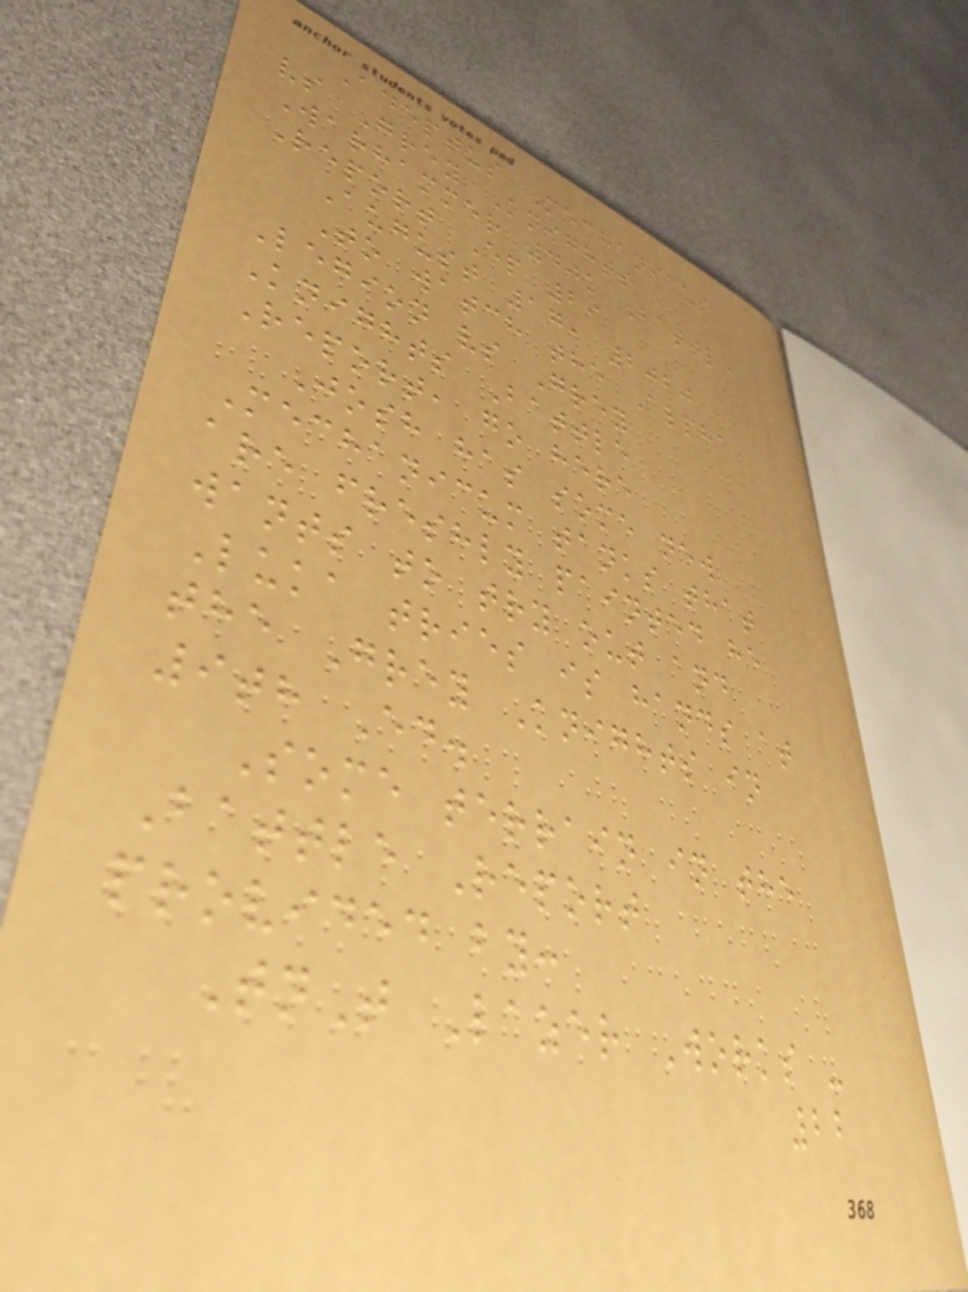Adeptus Mechanicus
vs Grey Knights
Warhammer 40k Battle
Report Ep 29
August 17, 2020
To watch the Alpha
Legion vs Grey
Knights Battle
Report, go here
Josh has some new
Mechanicum tanks that
are freshly painted he
wants to try out and
Luka tries is hands at
the Grey Knights in
9th Ed.
Some terrain in the
Battle Report
provided by:
TnT Lazer Works -
22
